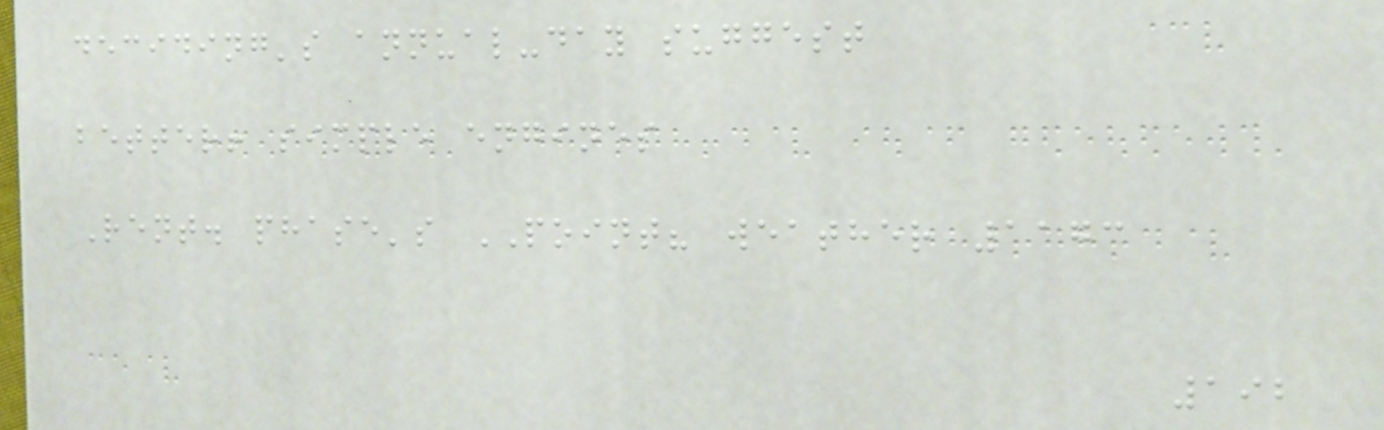deciding's annual-day suggest
better! simple engines
Rent. phase's POINT? weather 1173
192
